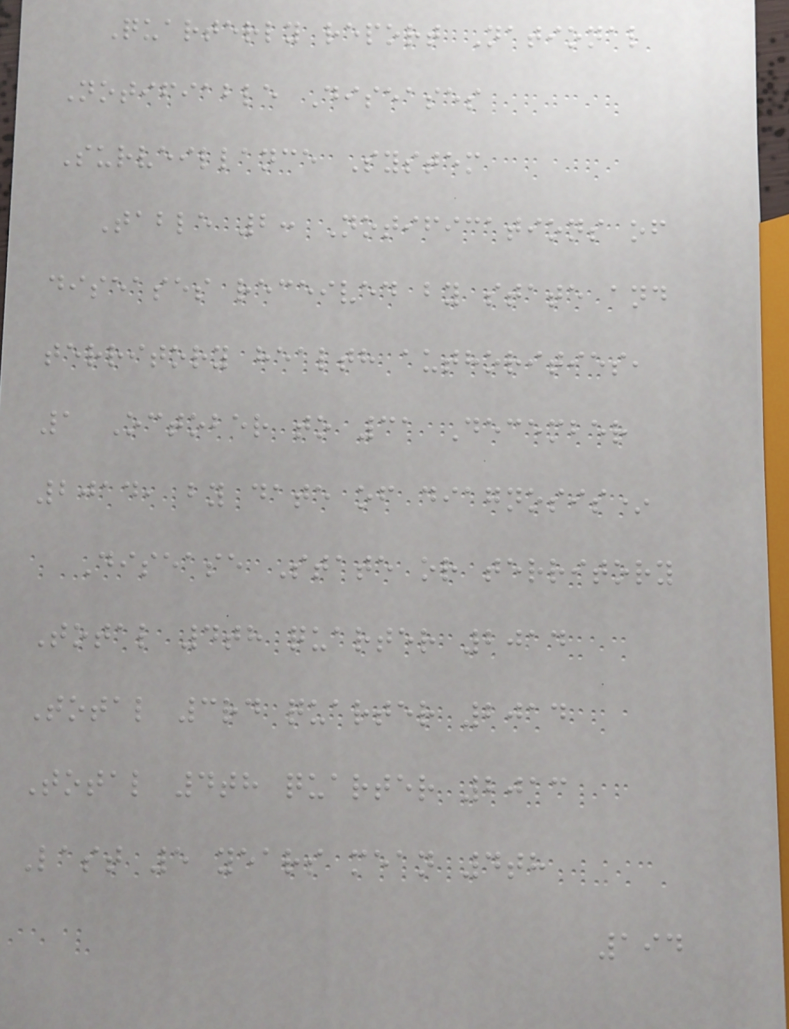Quarterly report National
Notifiable Diseases
Surveillance System
Table 2: Notifications of
diseases received by state and
territory health authorities,
1 October to 31 December
2014, by date of diagnosis*
Disease State or territory
Total 4th quarter 2014
Total 3rd quarter 2014
Total 4th quarter 2013
Last 5 years mean 4th
194
